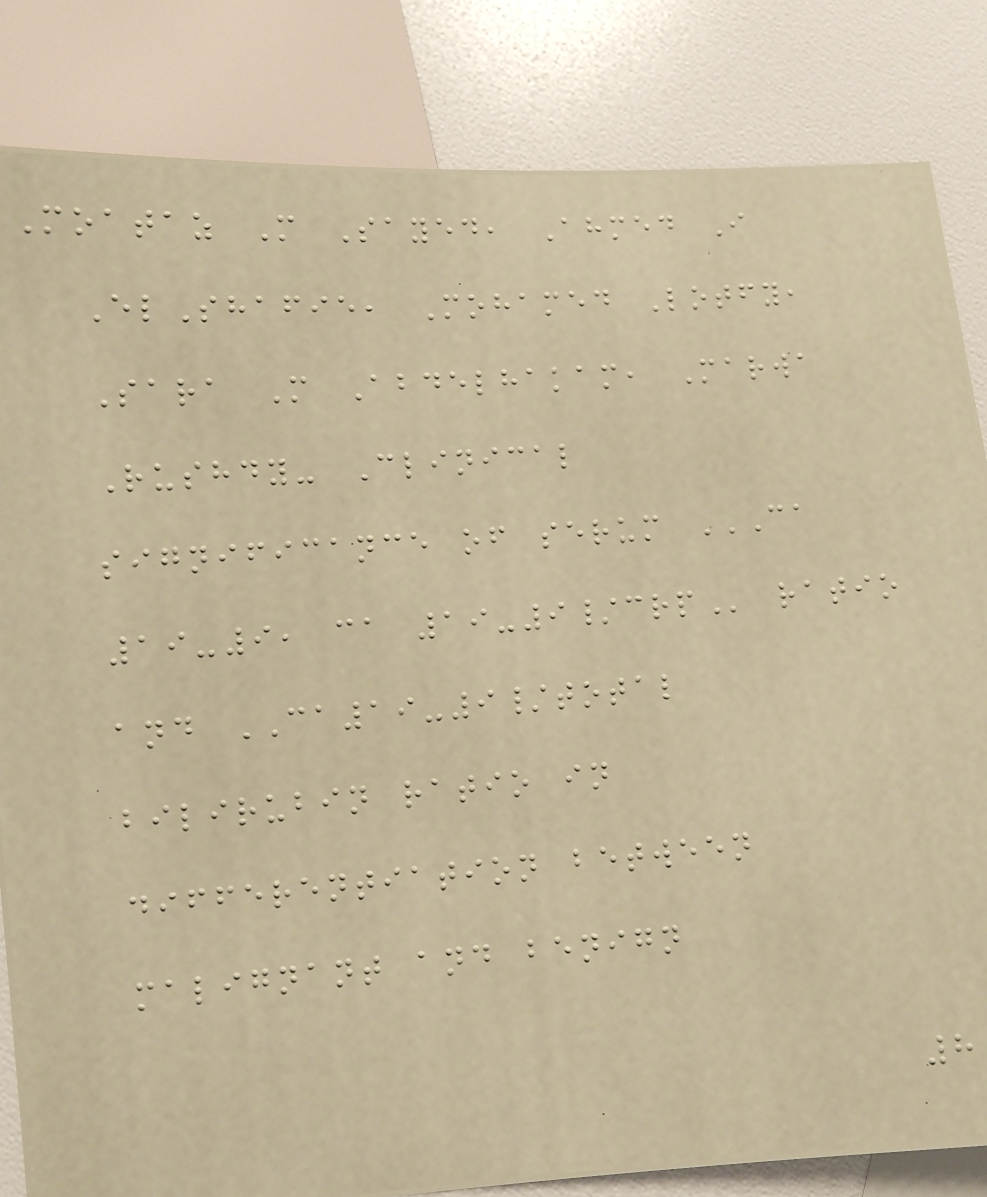Moataz M Sayed, Ahmed I
ElShafie, Mohamed Lotfy,
Sara M Abdelhakam, Marwa
Rushdy- Clinical
significance of serum CA
19-9, CA 19-9/CRP ratio
and CA19-9/total
bilirubin ratio in
differentiation between
malignant and benign
8
